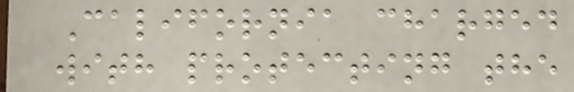California charged
with protecting the
